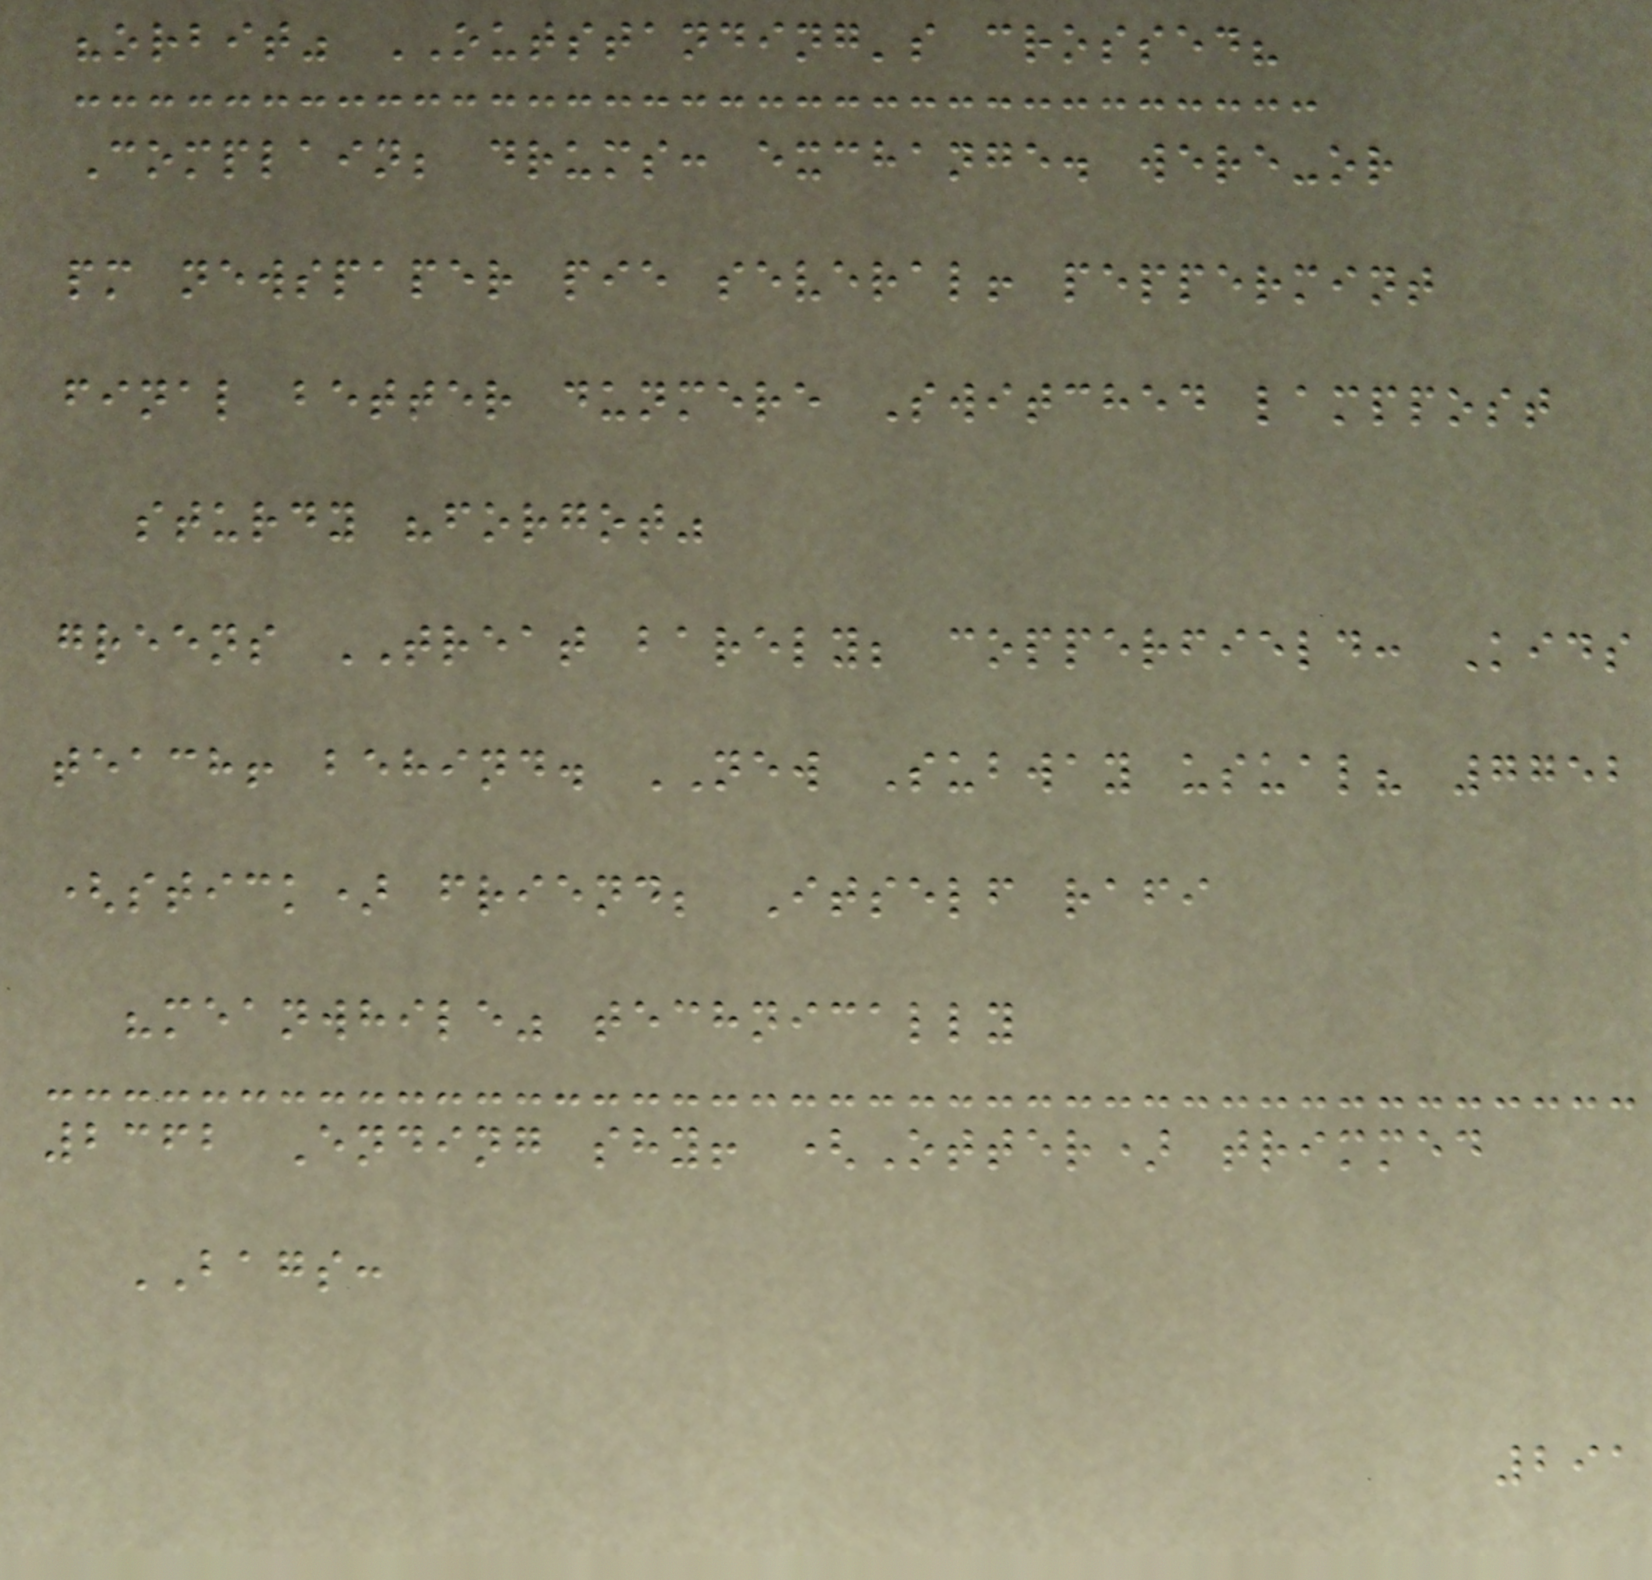"orbit" OUTSTANDING's crossed?
Complain; drums: exchange. were-or
pm newspaper pie several! peppermint
final better dunmere Switched lamppost
sturdy "forgot"
greens TREAT barely; copperfield: Kids
teach! behind. NEW Subway usual? 7752
(stick) friend; Itself rafi
"meanwhile" technically
2362 Ending shy! (Otter) trimmed
BAGS:
291
